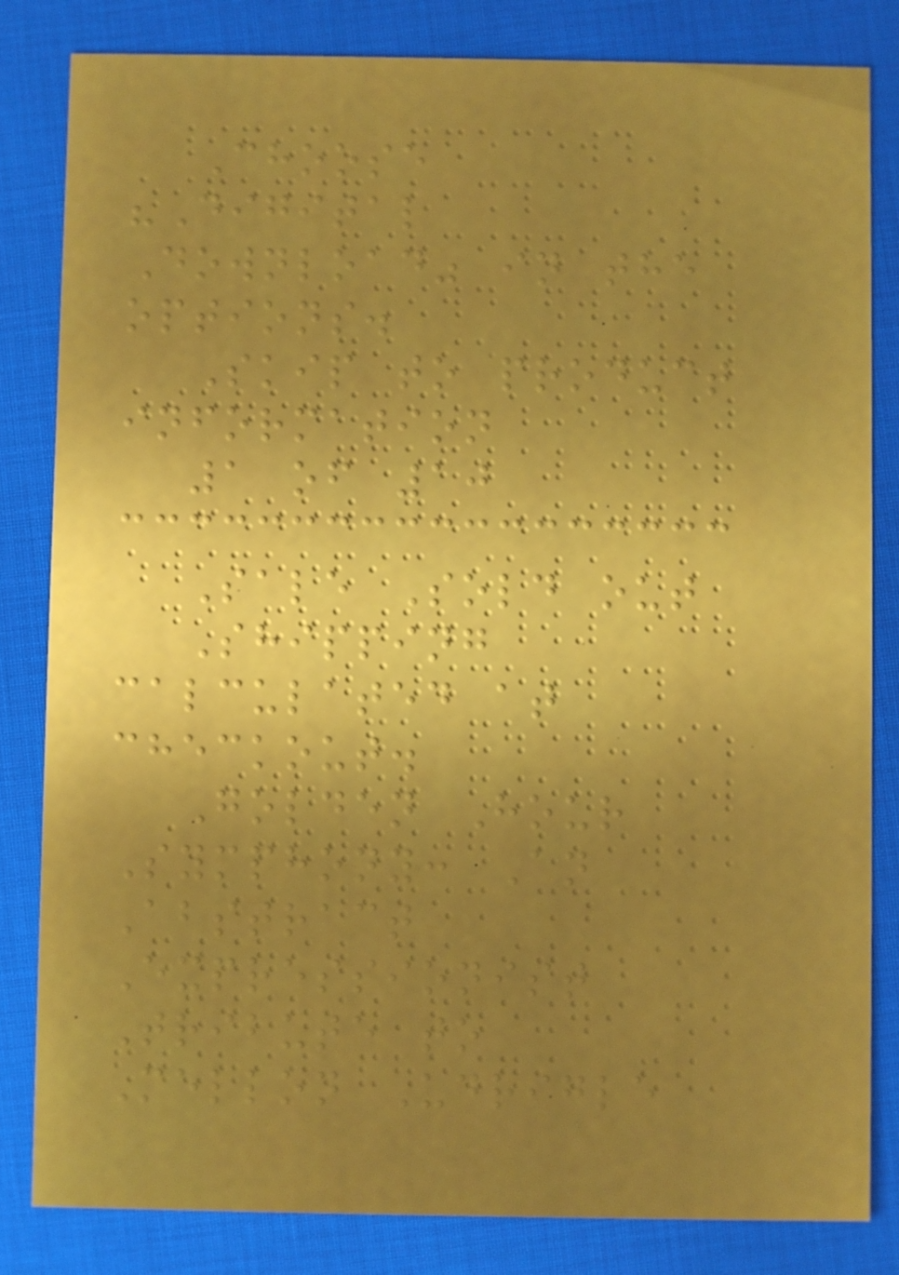Choose
"Digital
Download" in the
options.
Skip to product
information
1 of 10
Sale Sold out
Shipping
calculated at
checkout.
Golden Hour
Symphony: An
Abstract
Expressionist
Tribute to
Mellon Udrigle
